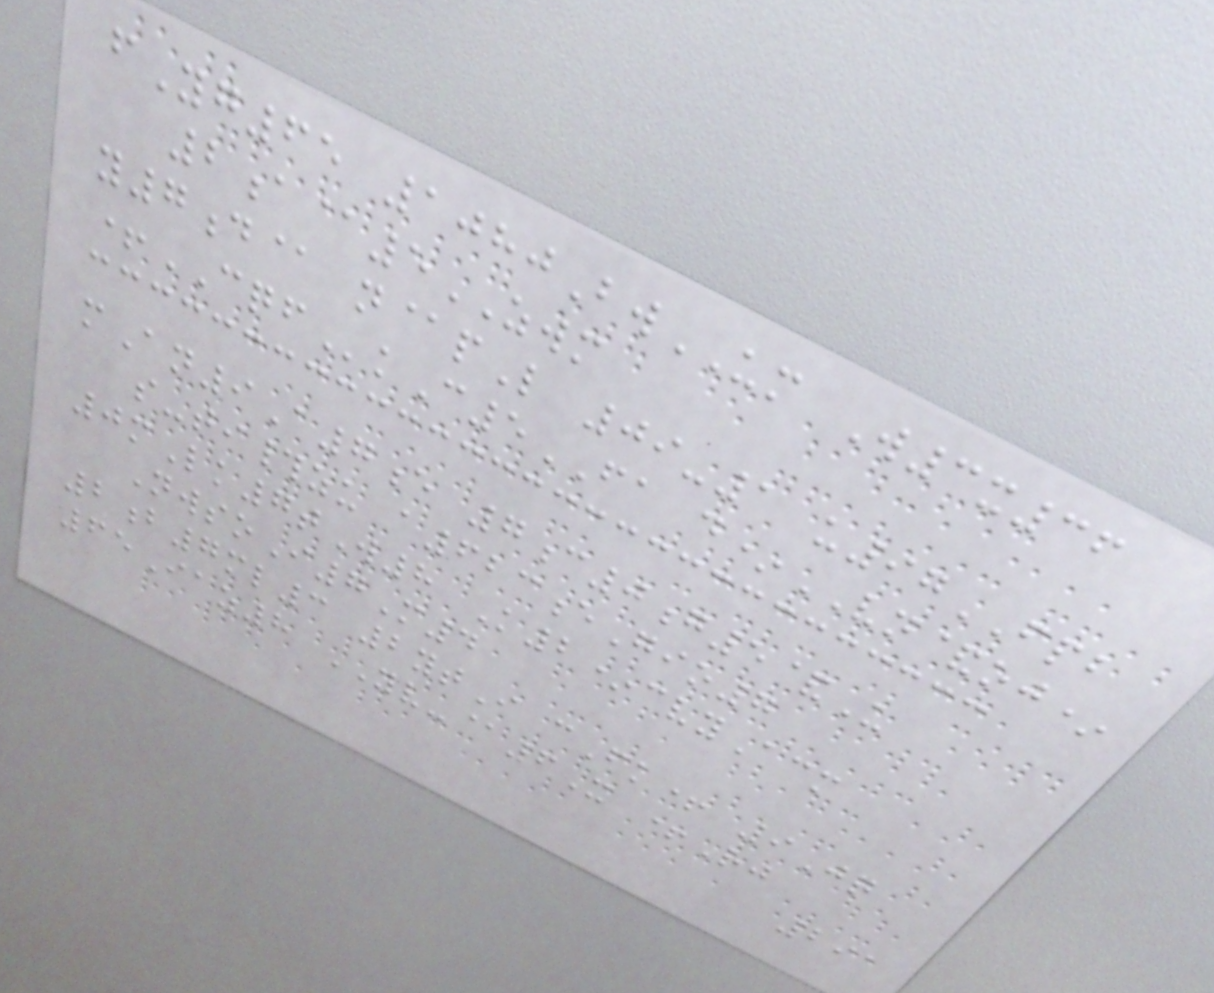fYg65 1080BwUM W3x36
2a@5ZWM
y7d@ n@pL 09-1 u97FPB
+CQFkC5FA d*VN&oj*
mAn9A7e 7c0g5&U
s-ti#zu a623eGio7
0mLk7tW8 K2*cvyAcm
NwsoI7M4
2b7ml3 2ytI cFk+ 9Jq
65Iaz8 YV-@6X +Rj
291
